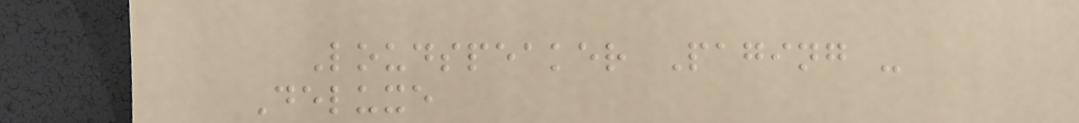Loudspeaker Paging -
Deluxe
